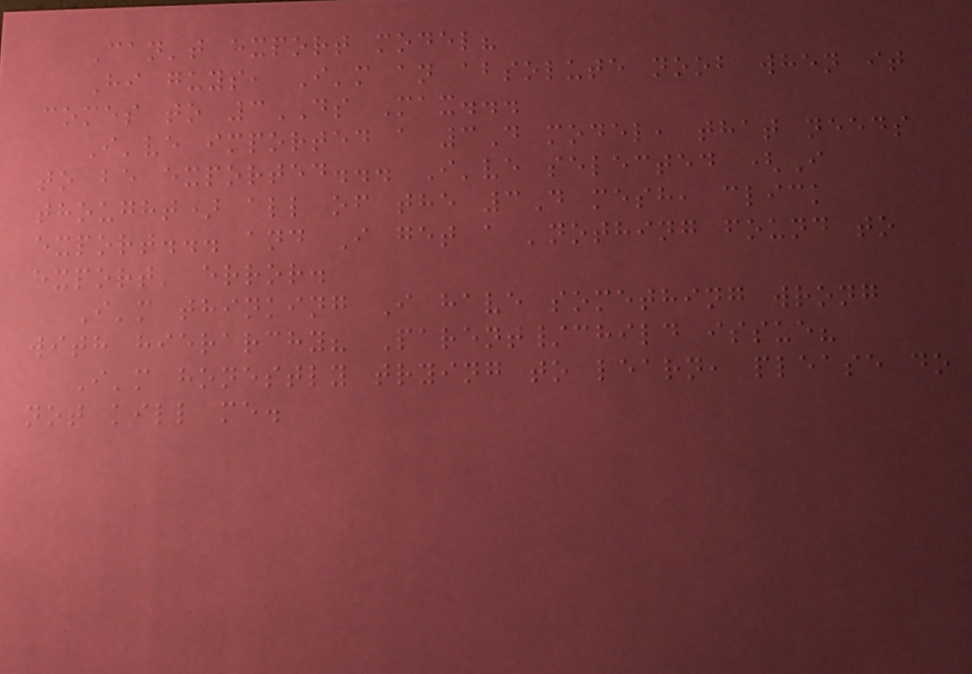Can't export model?
Hi guys, I'm an absolute noob when it
comes to 3DS Max...
I've imported a 3D model, that needs
to be exported... I've selected (I
thought) all of the 3D mesh, click
export... and I get a 'nothing found to
export' error.
I'm thinking I have something wrong
with hierarchy? Parent/child issue?
I'm honestly trying to learn, please do
not kill me.
